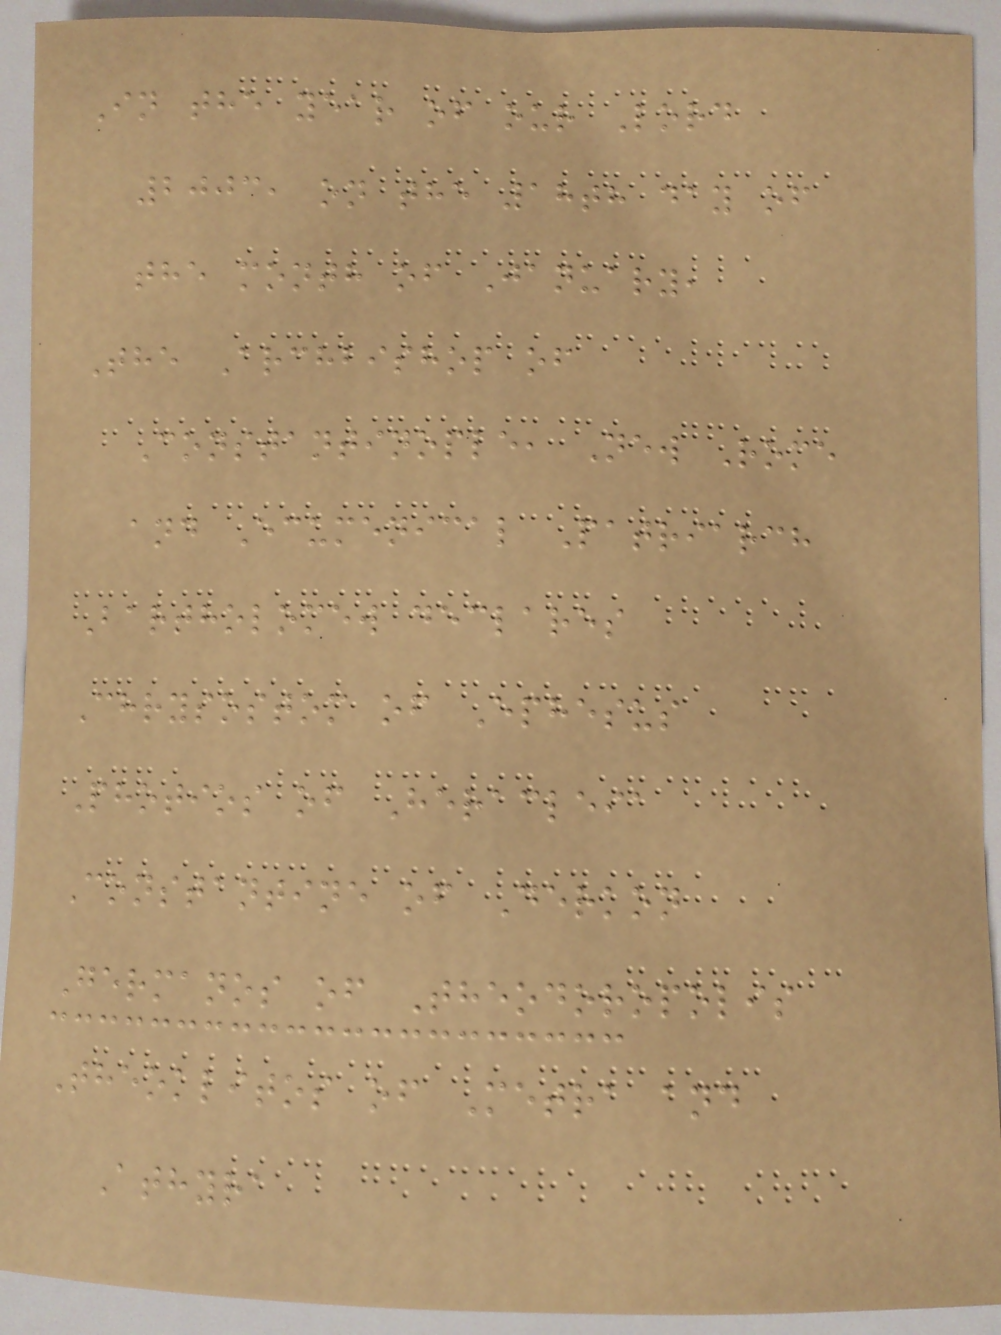In the year of our Lord
2003, on the 18th day of
the month of January,
The Archbishop of
Constantinople, New Rome
and Ecumenical Patriarch
Bartholomew declares
Chrysostom of Ephesus
Photios of Heracleia
Constantine of Derkon
Germanos of Theodoropolis
Theoklitos of Metra and
Athyra
